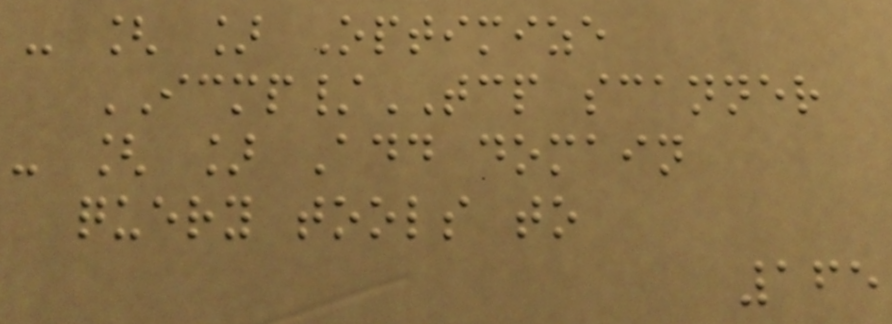- [ ] Optimize
ICMP/TCP scanner
- [ ] Add domain
query tools to
165
